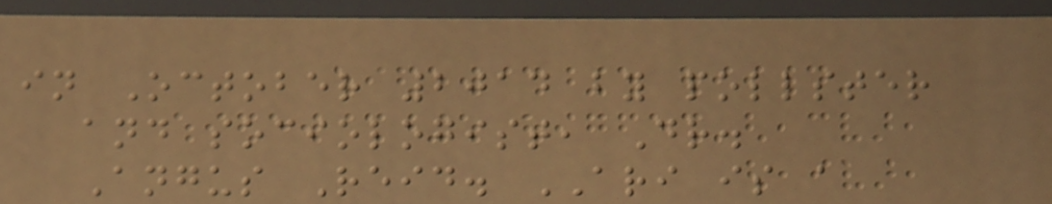in October 2014 by pollster
and sociologist, Dr.
Angus Reid. ARI is a
